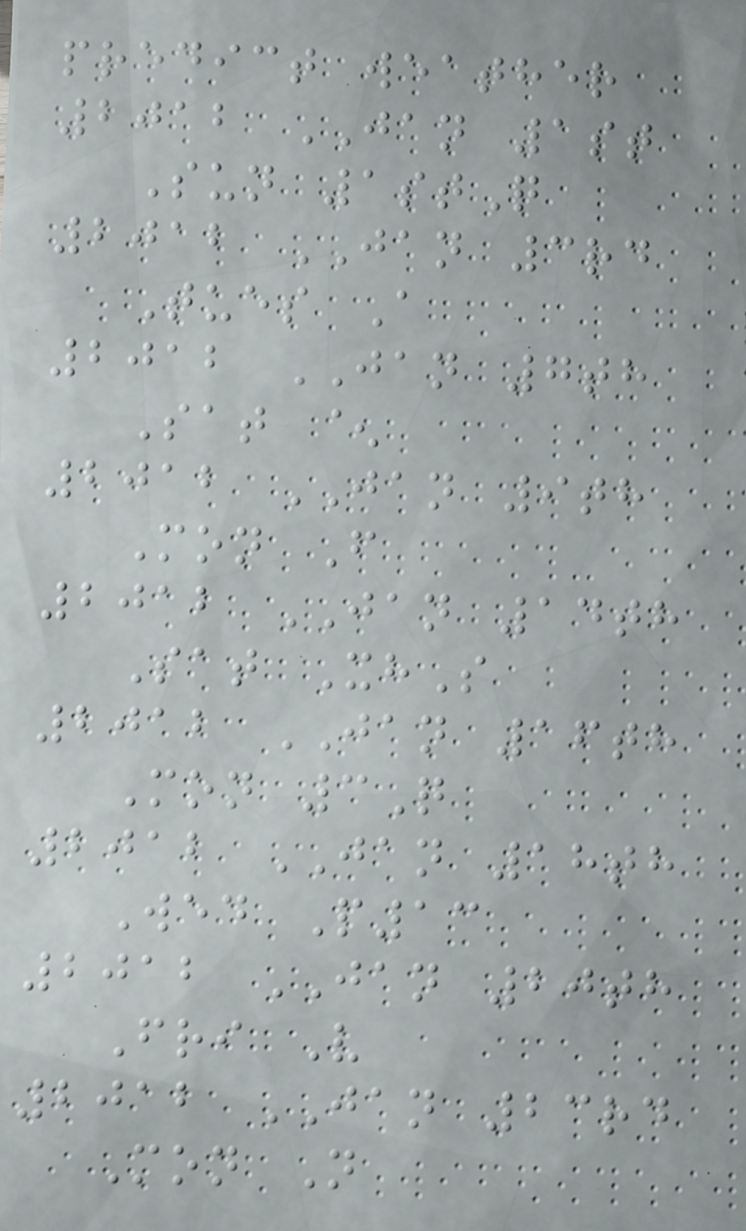predict weather
2012 JAN 1st
Sun 1stQ
2012 JAN 3rd
Tues A
2012 JAN 7th
Sat ^
2012 JAN 9th
Mon F
2012 JAN 14th
Sat XhS
2012 JAN 16th
Mon 3Q
2012 JAN 18th
Wed P13
2012 JAN 20th
Fri V
2012 JAN 23rd
Mon N
